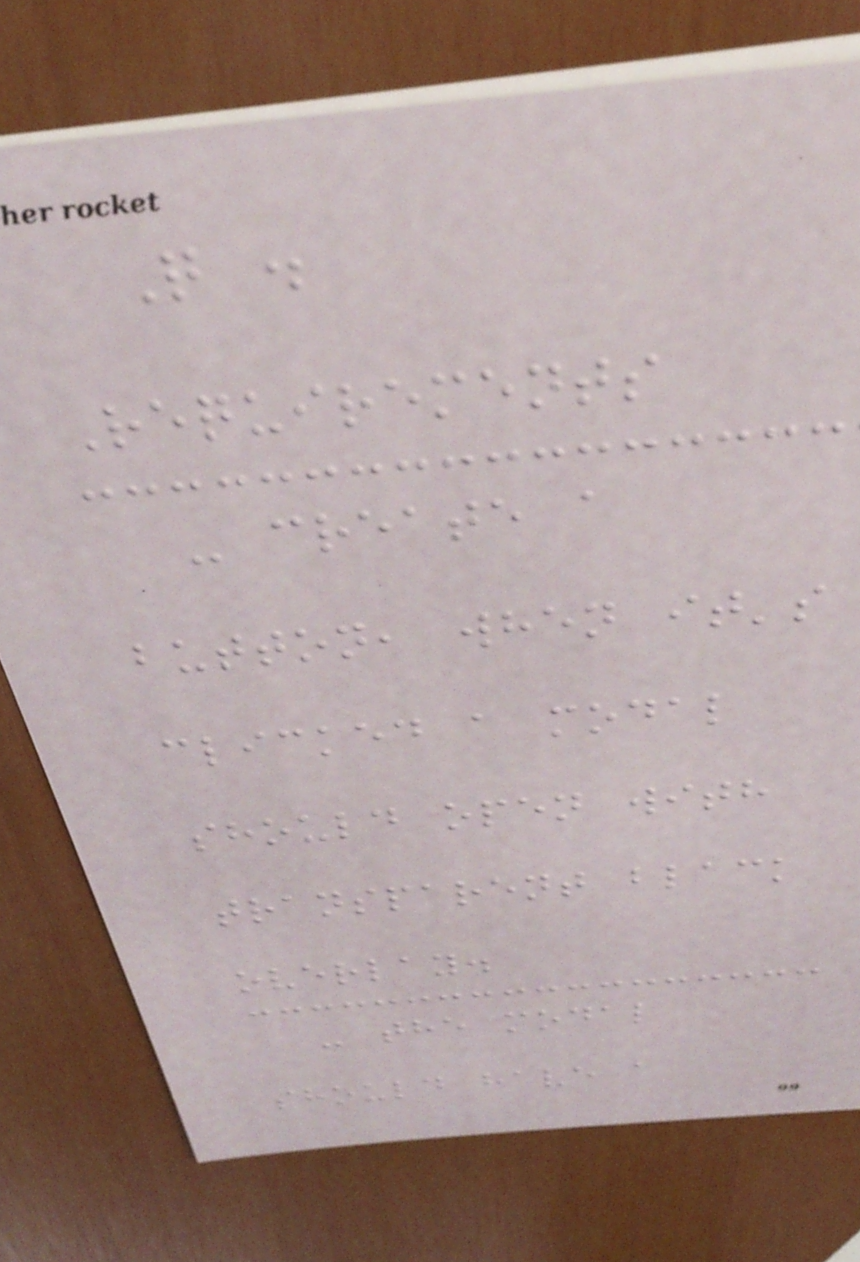Q .
Requirements
- create a
button, when it's
clicked a modal
should open with
transparent black
overlay.
- the modal
should have a
